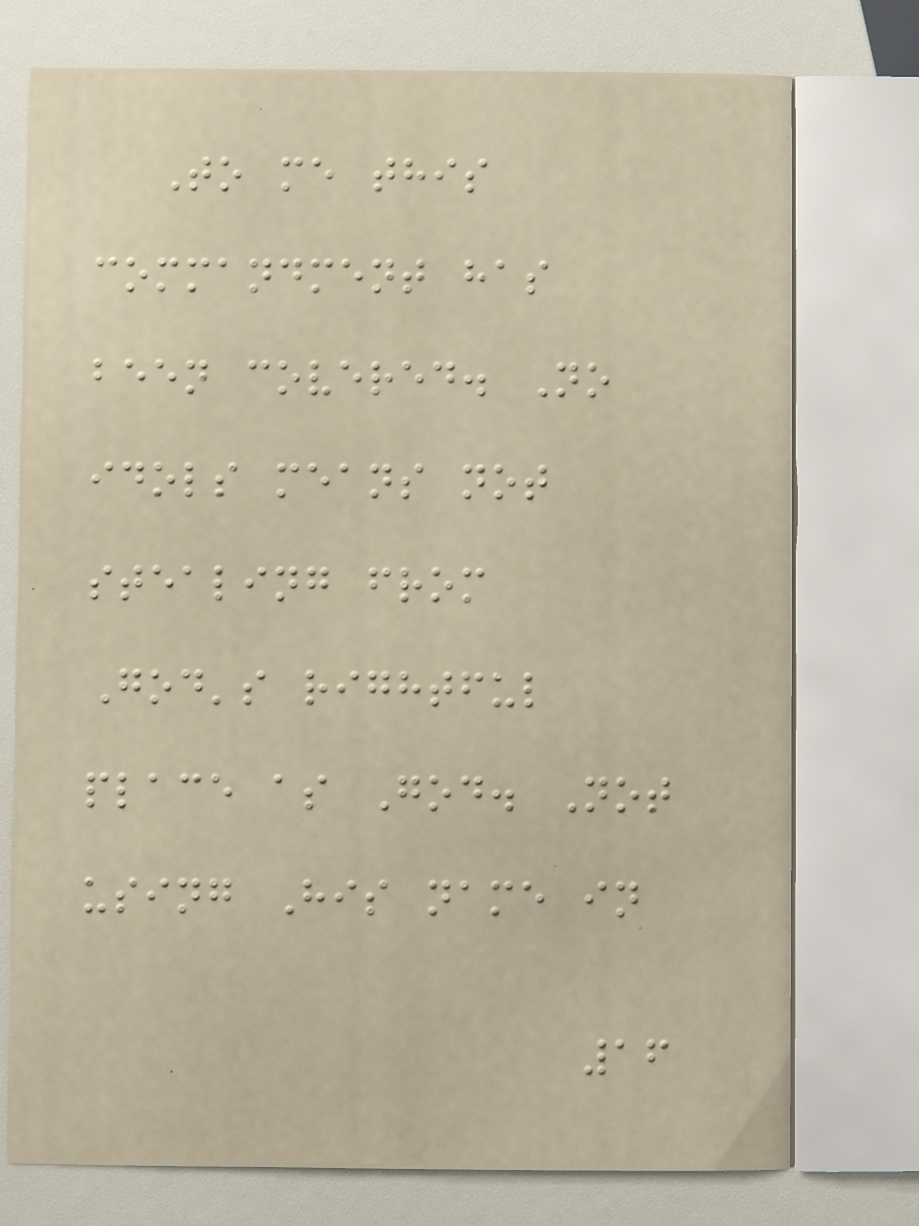To me this
commandment has
been covered. No
idols means not
stealing from
God's rightful
place as God. Not
using His name in
16
